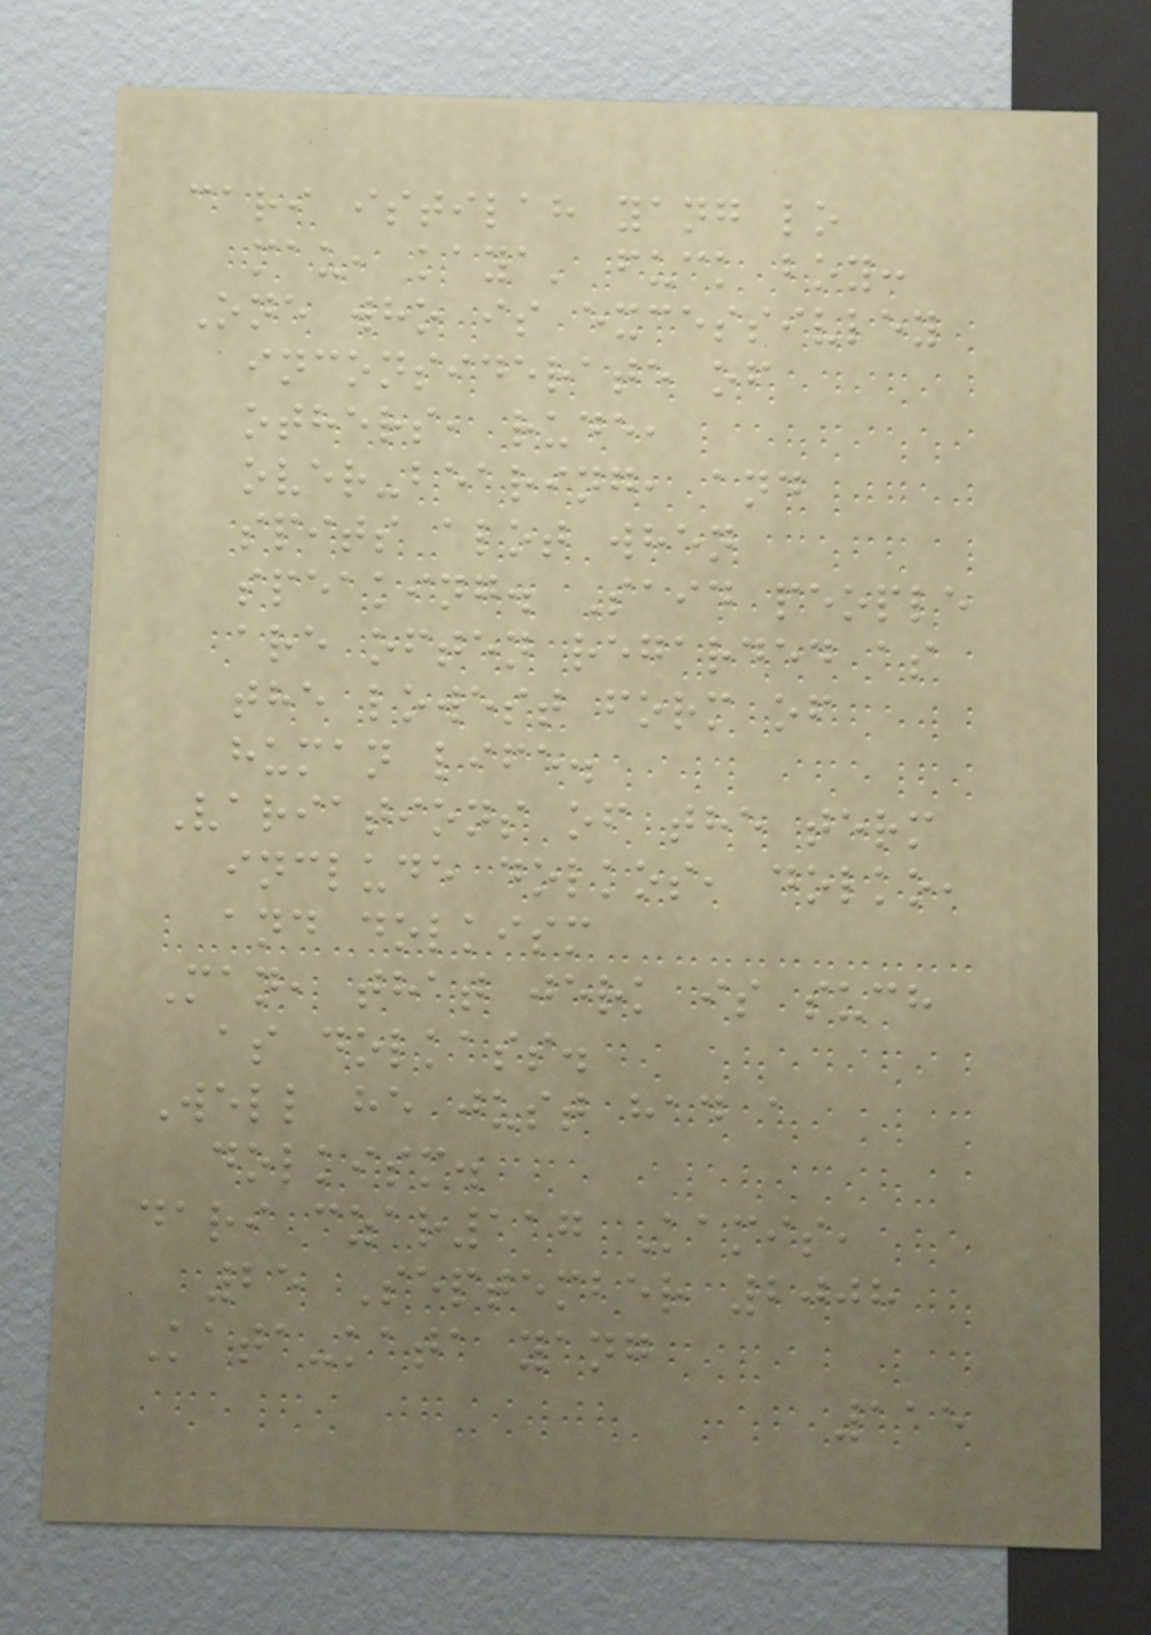cari istilah yang lo
mau, kaya' fuck boy:
One who is excessivley
inconsiderate of
others, rude,
over-bearing, and
spits alot when
speaking. Said people
are often regarded as
the lowest form of
human life.
Variations of the term
include dolkos, dolko,
and dolkism
Man, that jerk is such
as dolkass.
Well he just had a
dolkism.
dari czar117 Kamis,
25 September 2008
Kata-kata yang
115
